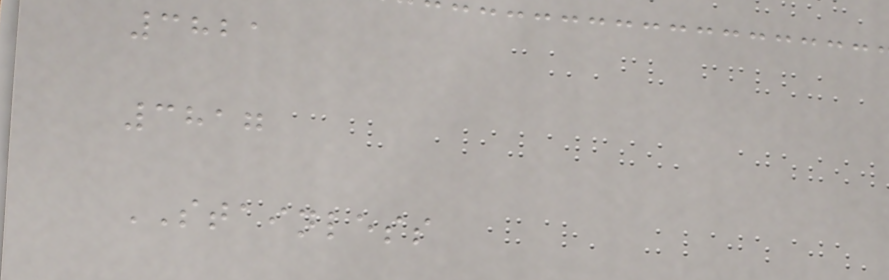3821
3817
STAINLESS
